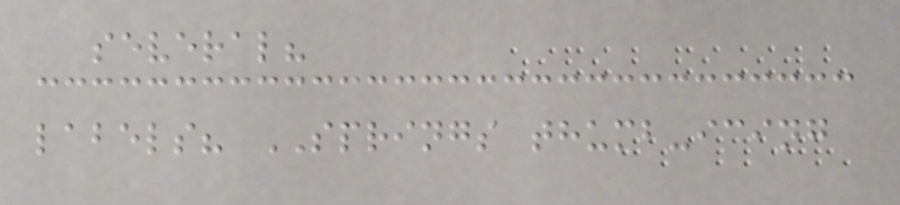several?
labels? SPRINGS thumb-icing
